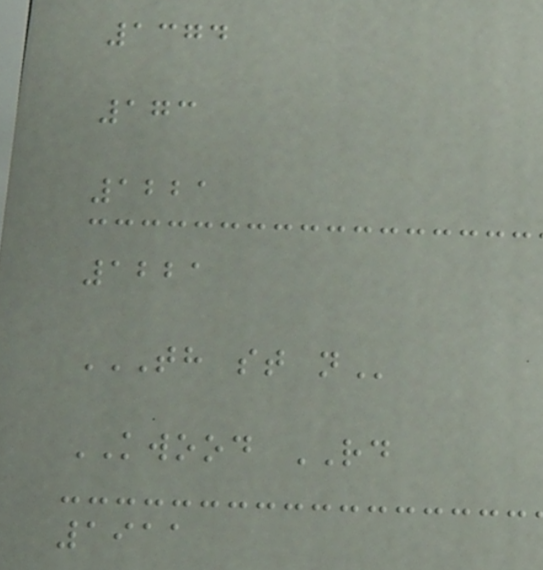1374
173
1221
1221
TH ST N
KWOOD RD
1911
